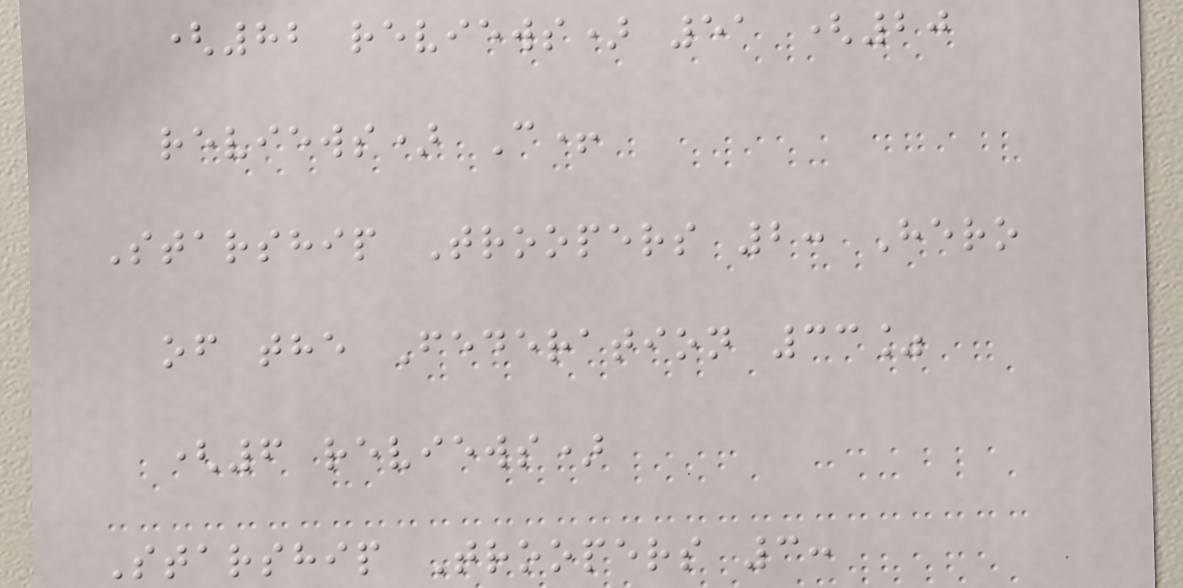(82 reviews) 51 (20
reviews) C+
Starship Troopers 2: Hero
of the Federation 33%
(6 reviews)
Starship Troopers 3:
